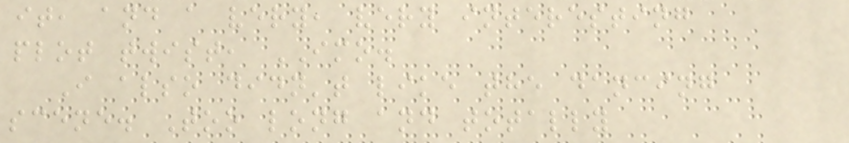it, and a very, very interesting
plot twist, IMO.
I also didn't like the dancing
scene. Too long and totally
